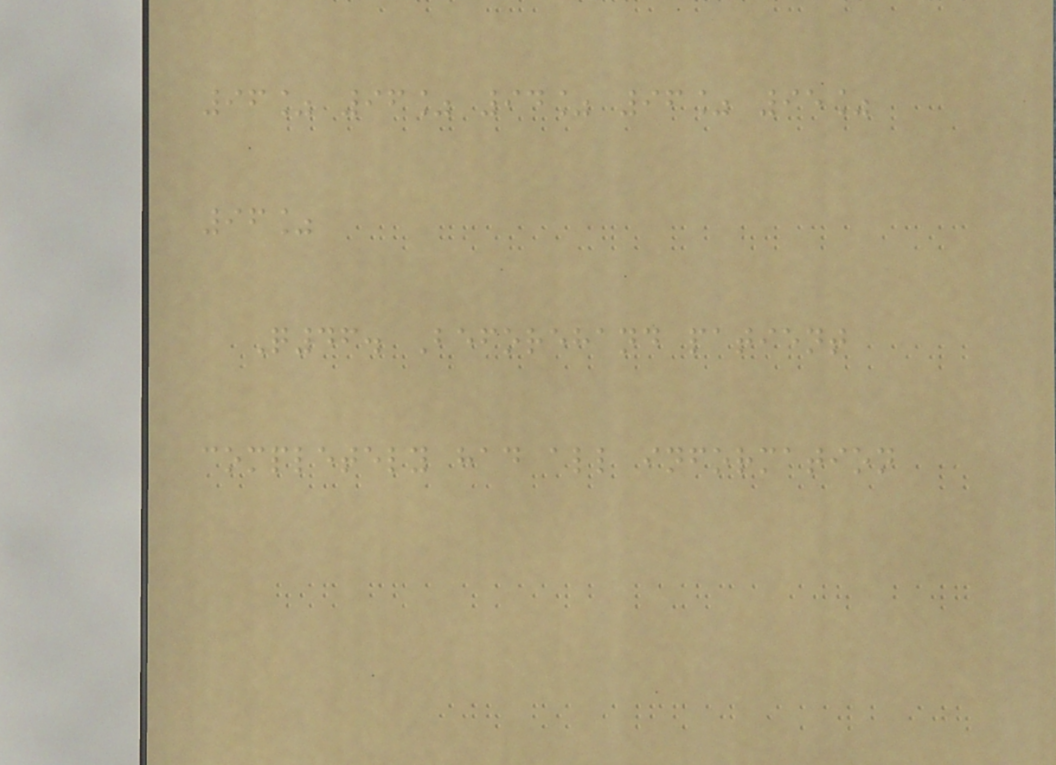96% 96% 94% 96% 95%
96%
Q46. Beforehand patient
completely had all information
